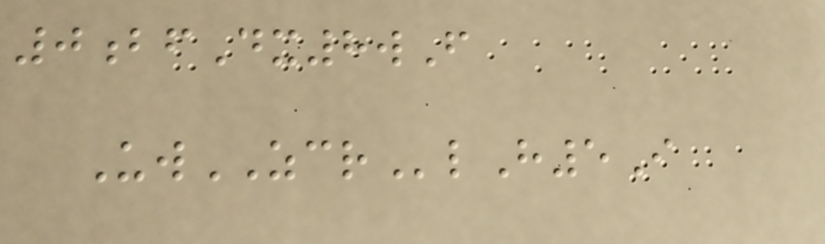0bfDx8wF
UwZCRlH5I
